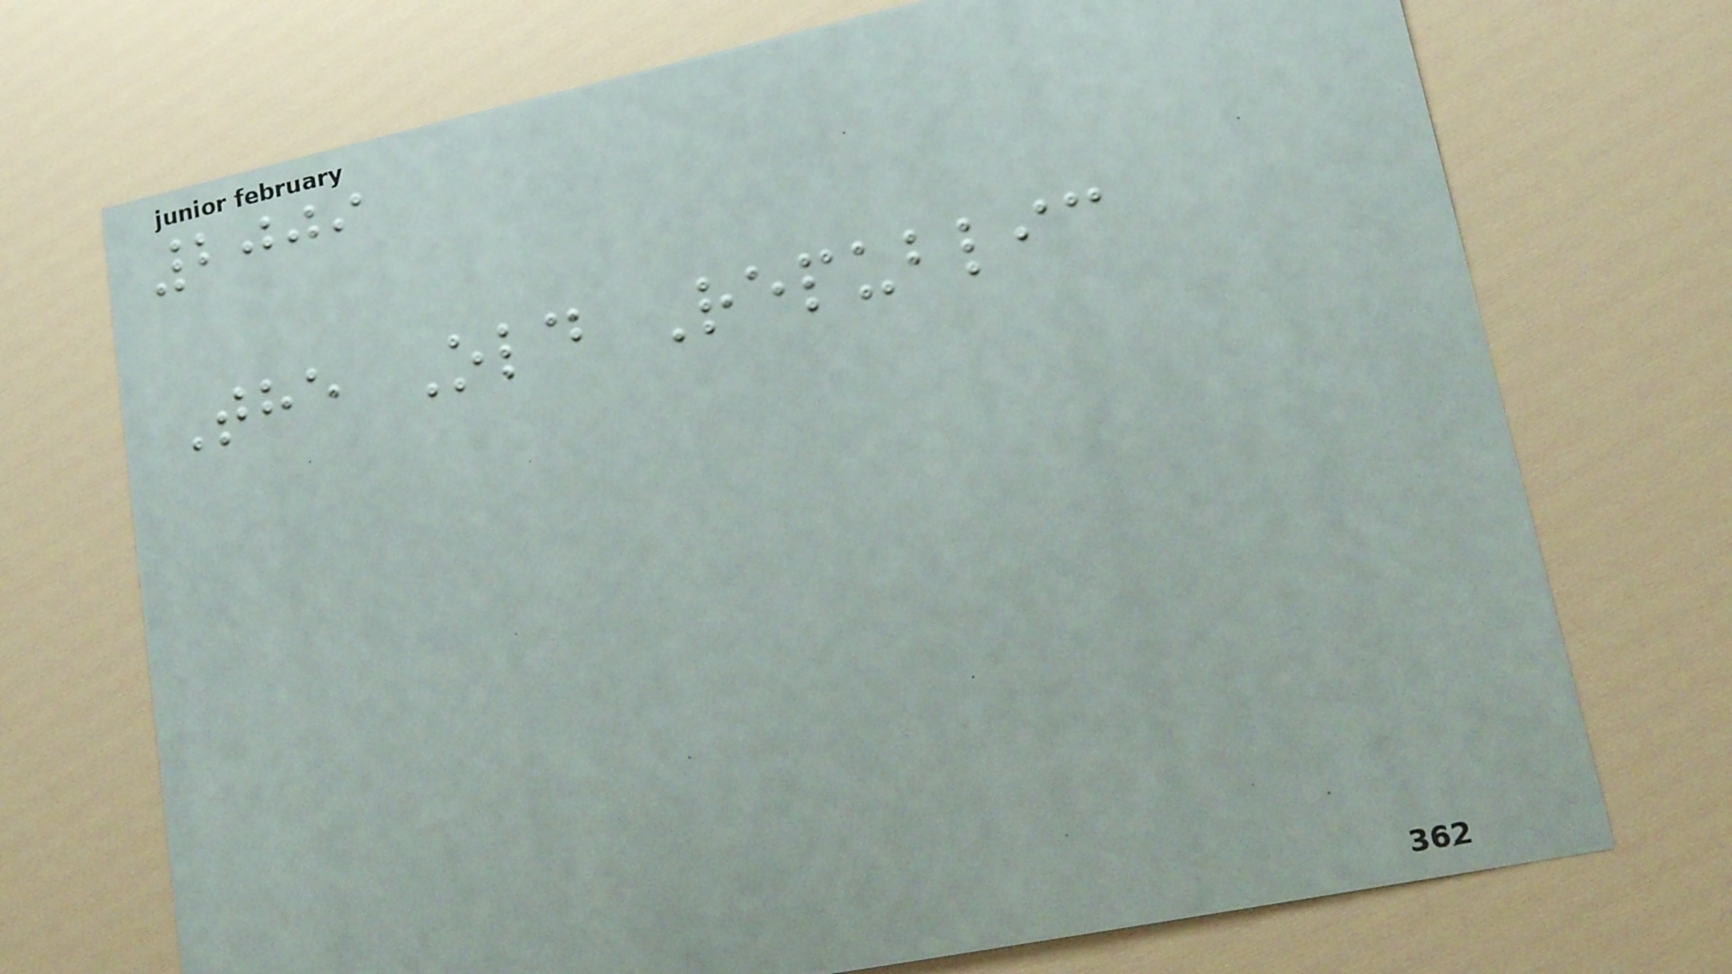2009
The Old Republic
